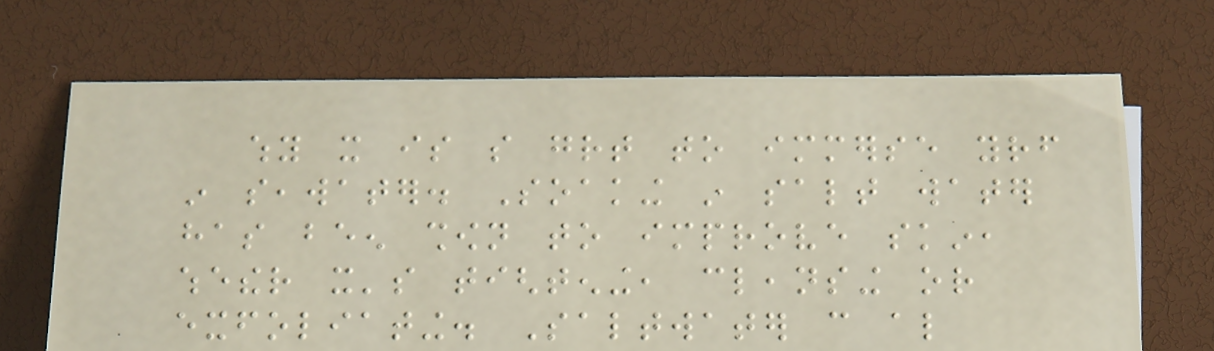why it is so great to immerse yourself
in seawater. Soaking in salt water
has been shown to improve skin,
whether it's tightening, cleansing or
exfoliating. Saltwater can also
